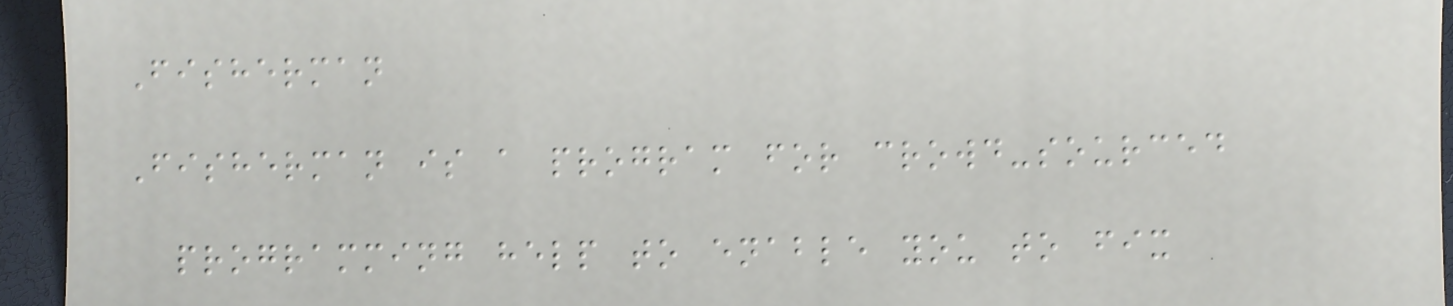Fisherman
Fisherman is a program for crowd-sourced
programming help to enable you to fix
